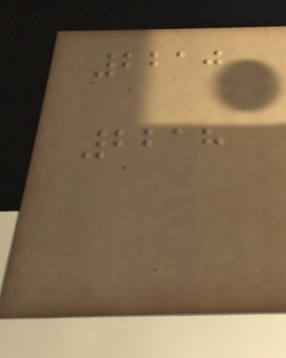2210
2218
